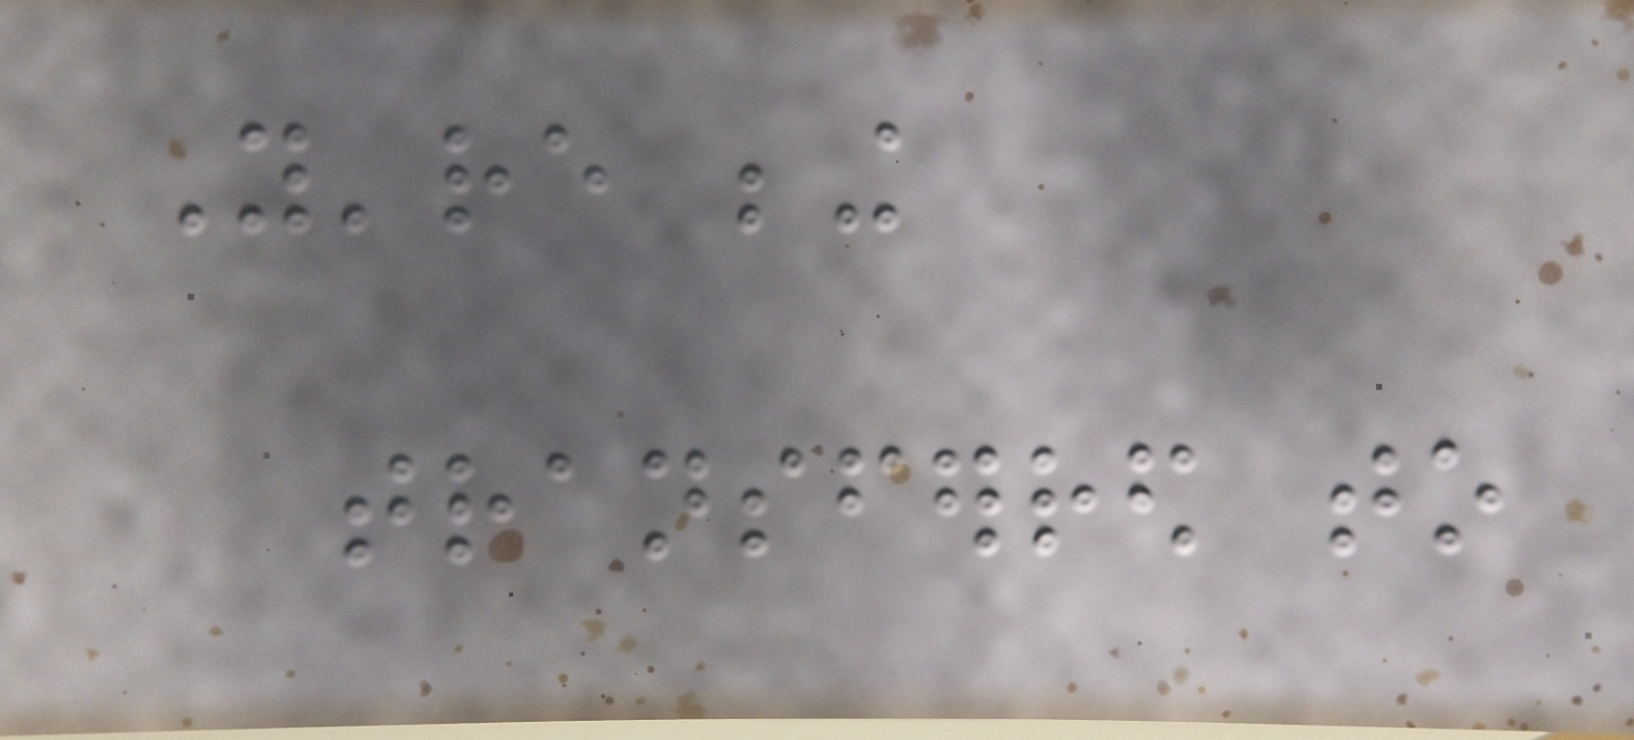You're being
transferred to
